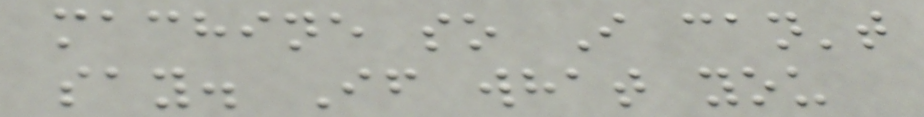machine so I can't
say. If what you
